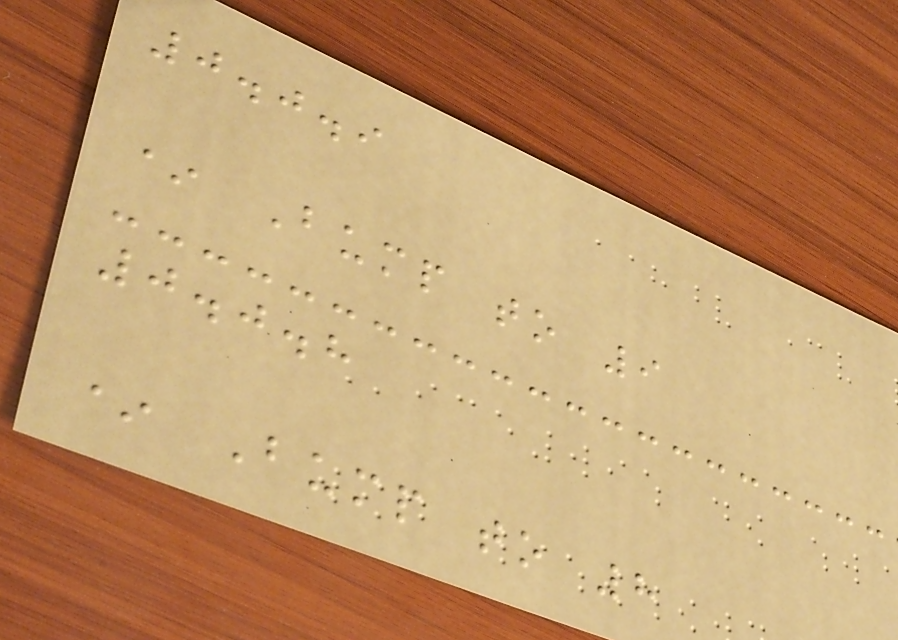0.0.9
* Bump to 9
0.0.8
* Bump to 8
